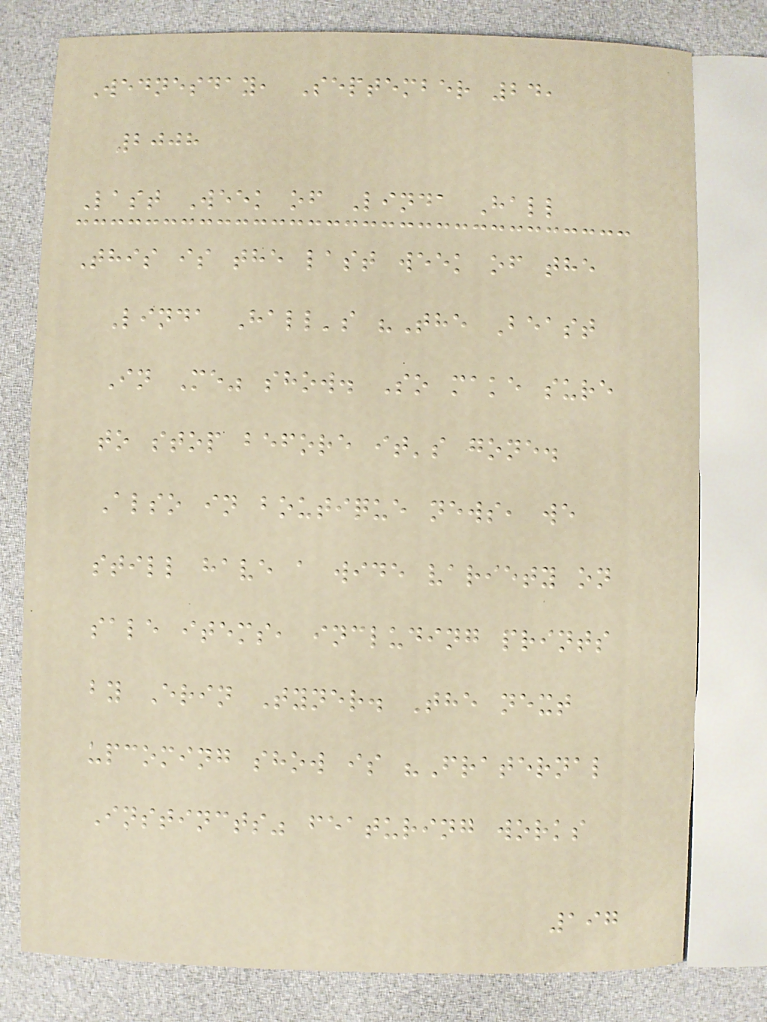Wednesday, September 24,
2008
Last Week of Linda Hall
This is the last week of the
Linda Hall's "The Beast
In Me" show. So make sure
to stop before it's gone.
Also in boutique news, we
still have a wide variety on
sale items, including prints
by Erin Tyner. The next
upcoming show is "Fraternal
Instincts" featuring works
197
